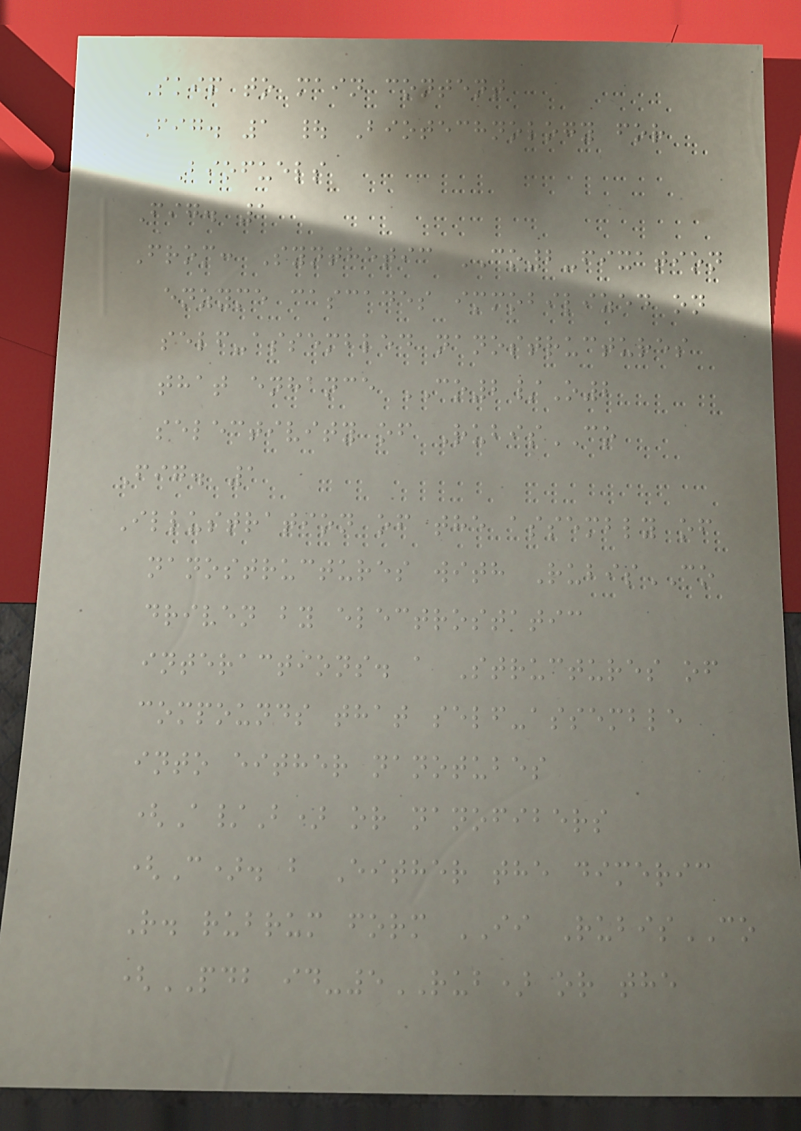Skip to main content
Fig. 1 | Biotechnology for
Biofuels
Fig. 1
From: Synthetic CO2-fixation
enzyme cascades immobilized on
self-assembled nanostructures
that enhance CO2/O2
selectivity of RubisCO
Fig. 1
Illustration of the assembly of
nanostructures with RubisCO
driven by electrostatic
interactions. a Structures of
compounds that self-assemble
into either nanotubes
(A/B) or nanofibers
(C). b Either the dimeric
R. rubrum form II RubisCO
(PDB id-5RUB) or the
